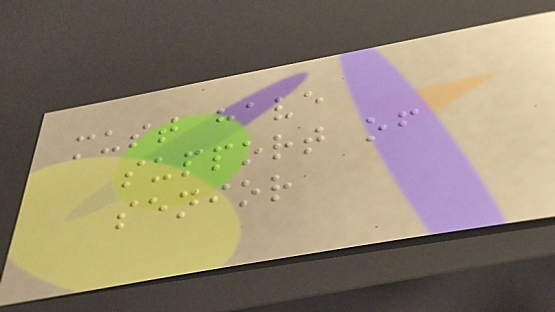must have
support of
senior
